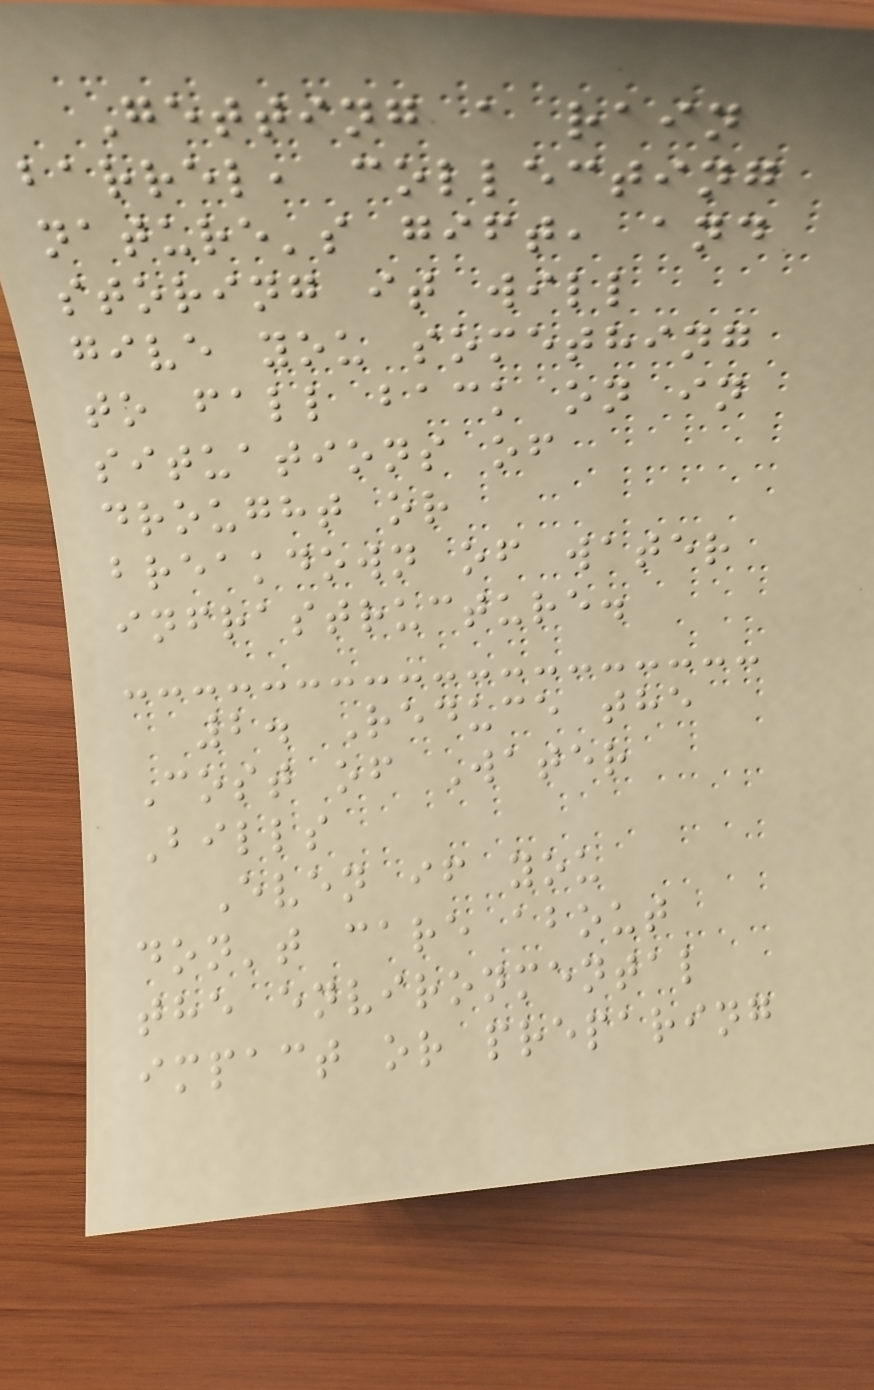Getting a rain
barrel, collecting
nature's gift, and
storing it will
give you something
to fall back on in
situations of
drought or
breakdown of water
infrastructure.
2. Reduce the
Cost of Water
Bills
Even if you
don't care about
the environmental
impact or preparing
